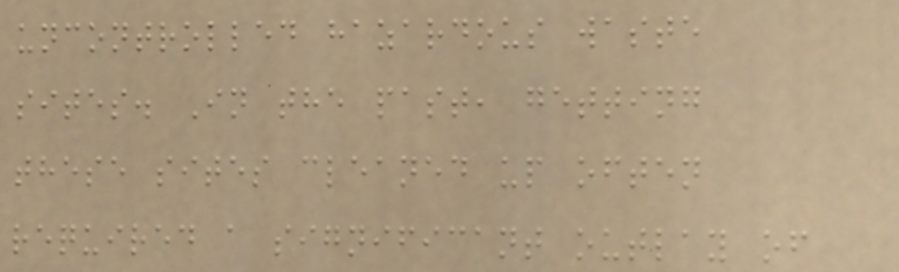uncontrolled hazardous waste
sites. In the past, getting
these sites cleaned up often
required a significant outlay of
